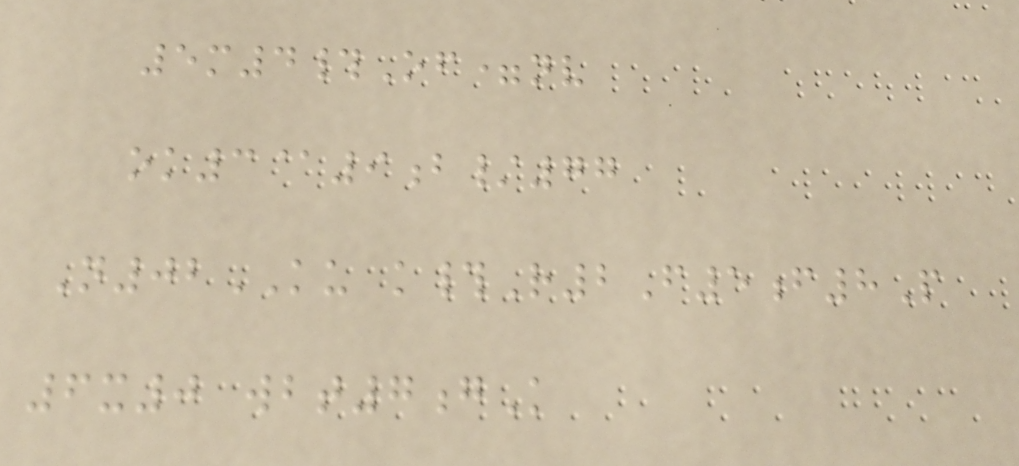5m4#Of=nv
ok3@9b/77
N02KU k#R2F5f8P
6x0 wbt7gK
